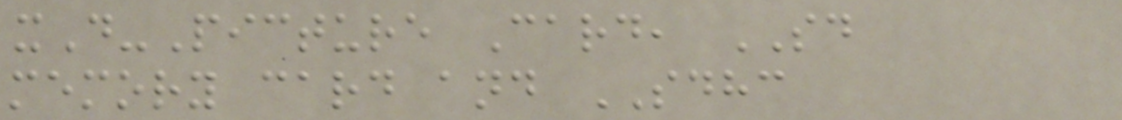xD-Picture Card, SD
memory card and SDHC
